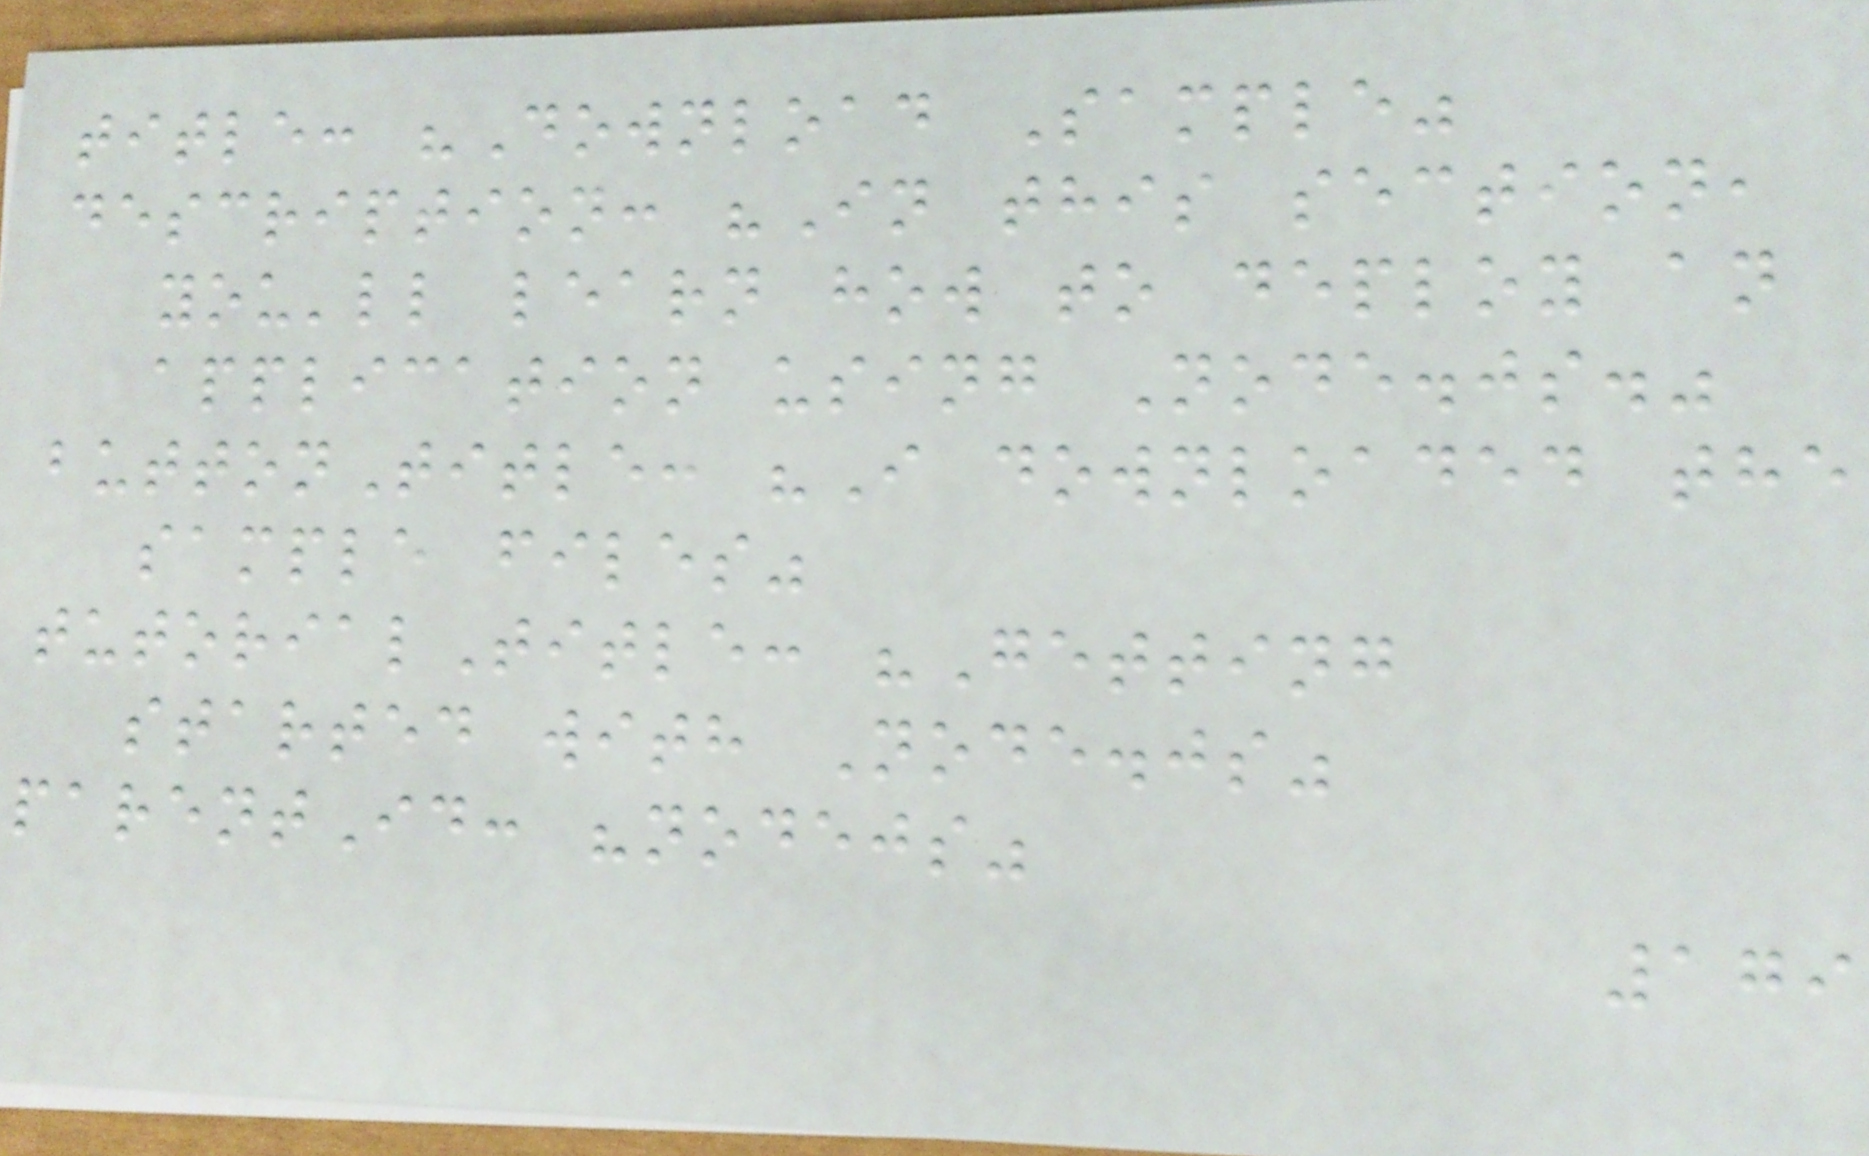title: "Download Sample"
description: "In this section,
you'll learn how to deploy an
application using Node.js."
buttonTitle: "I downloaded the
sample files"
tutorialTitle: "Getting
started with Node.js"
parentId: "nodejs"
179
